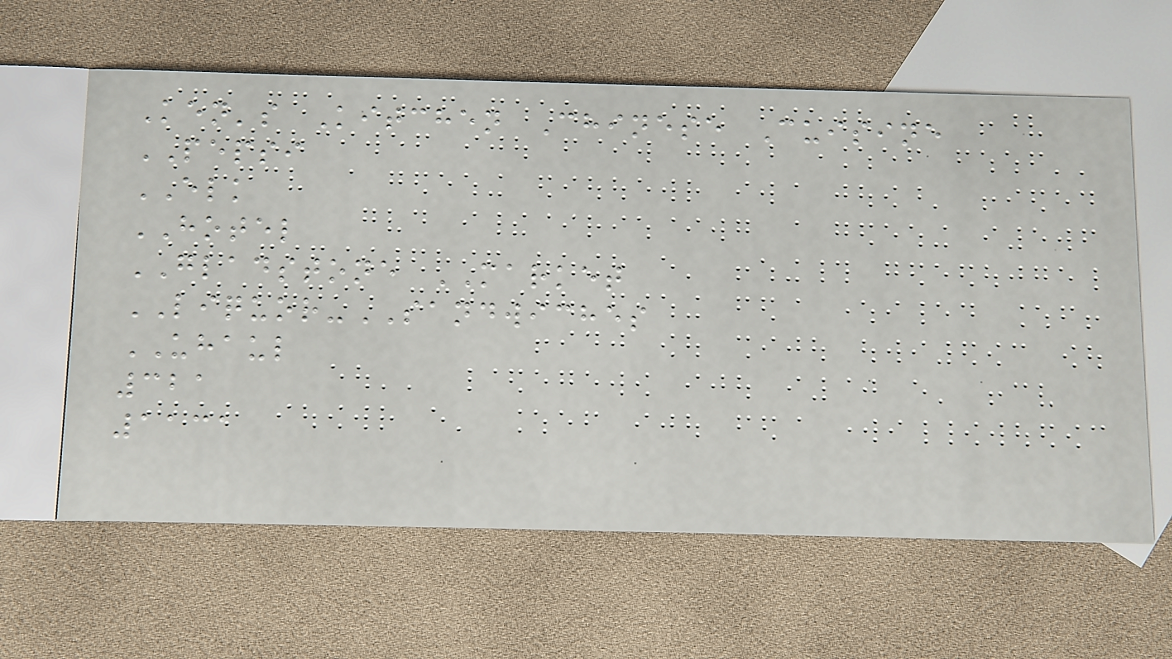Ken's Kitchen Chinese Cuisine
PEPSI
ELK
HOTEL
GLADSTONE MARKET
LIQUOR-SANDWICHES
UHAUL
321
1131
